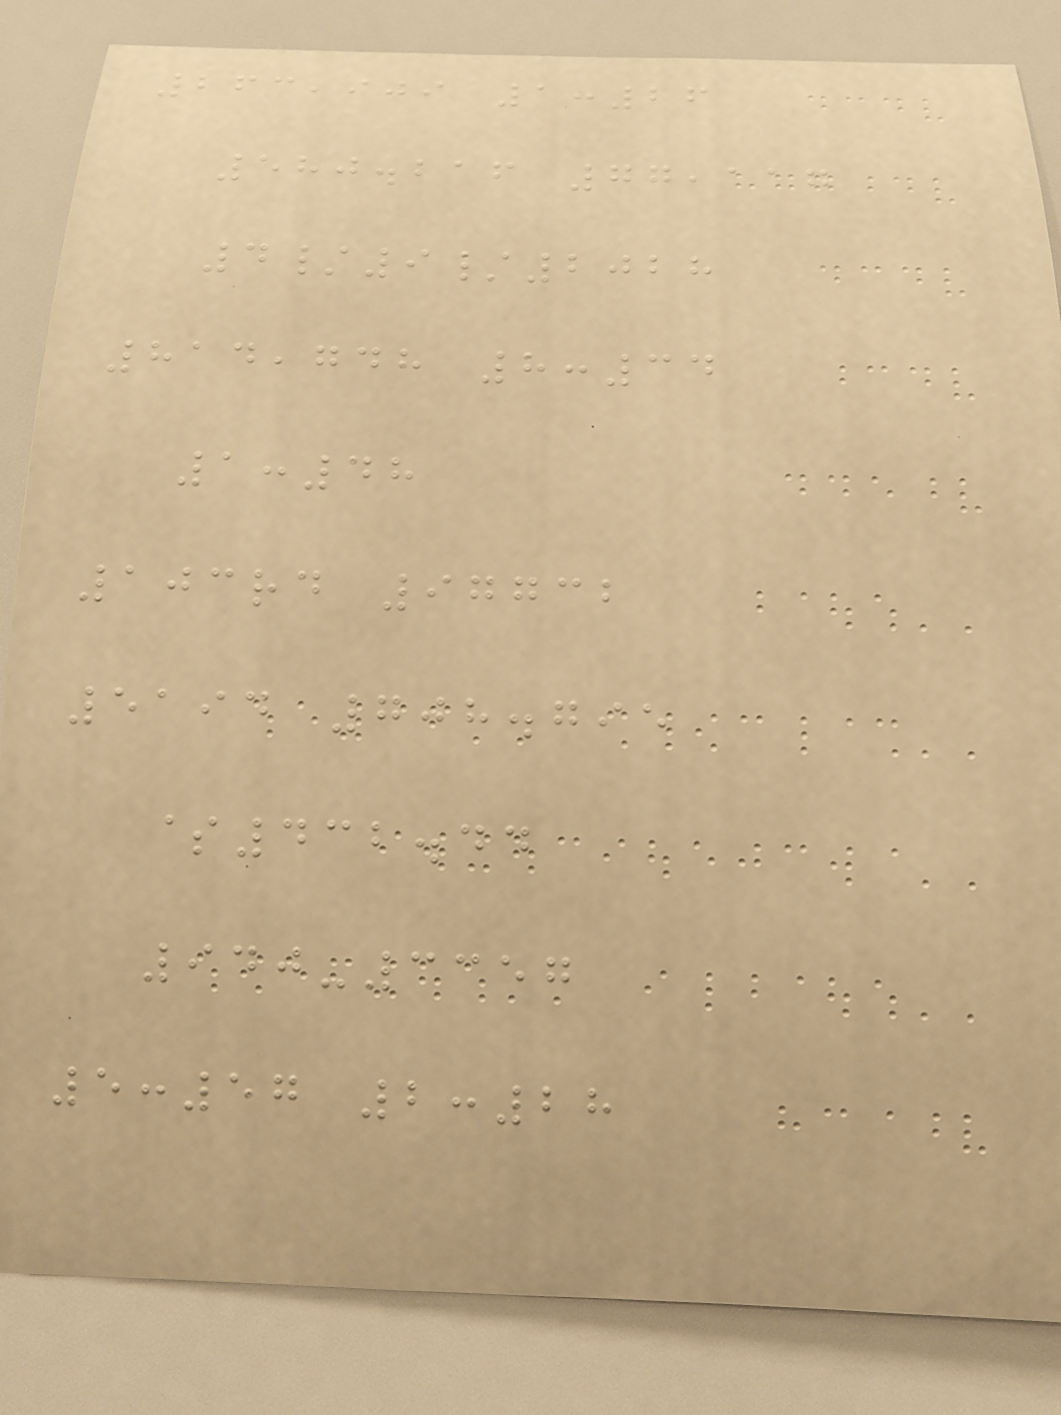263,909 1:26
580.216 77,117
4/9/2028
814,748 8:34
1:48
103rd 97732
5194 708.795
$432.44
940-3357
5:57 2:28
